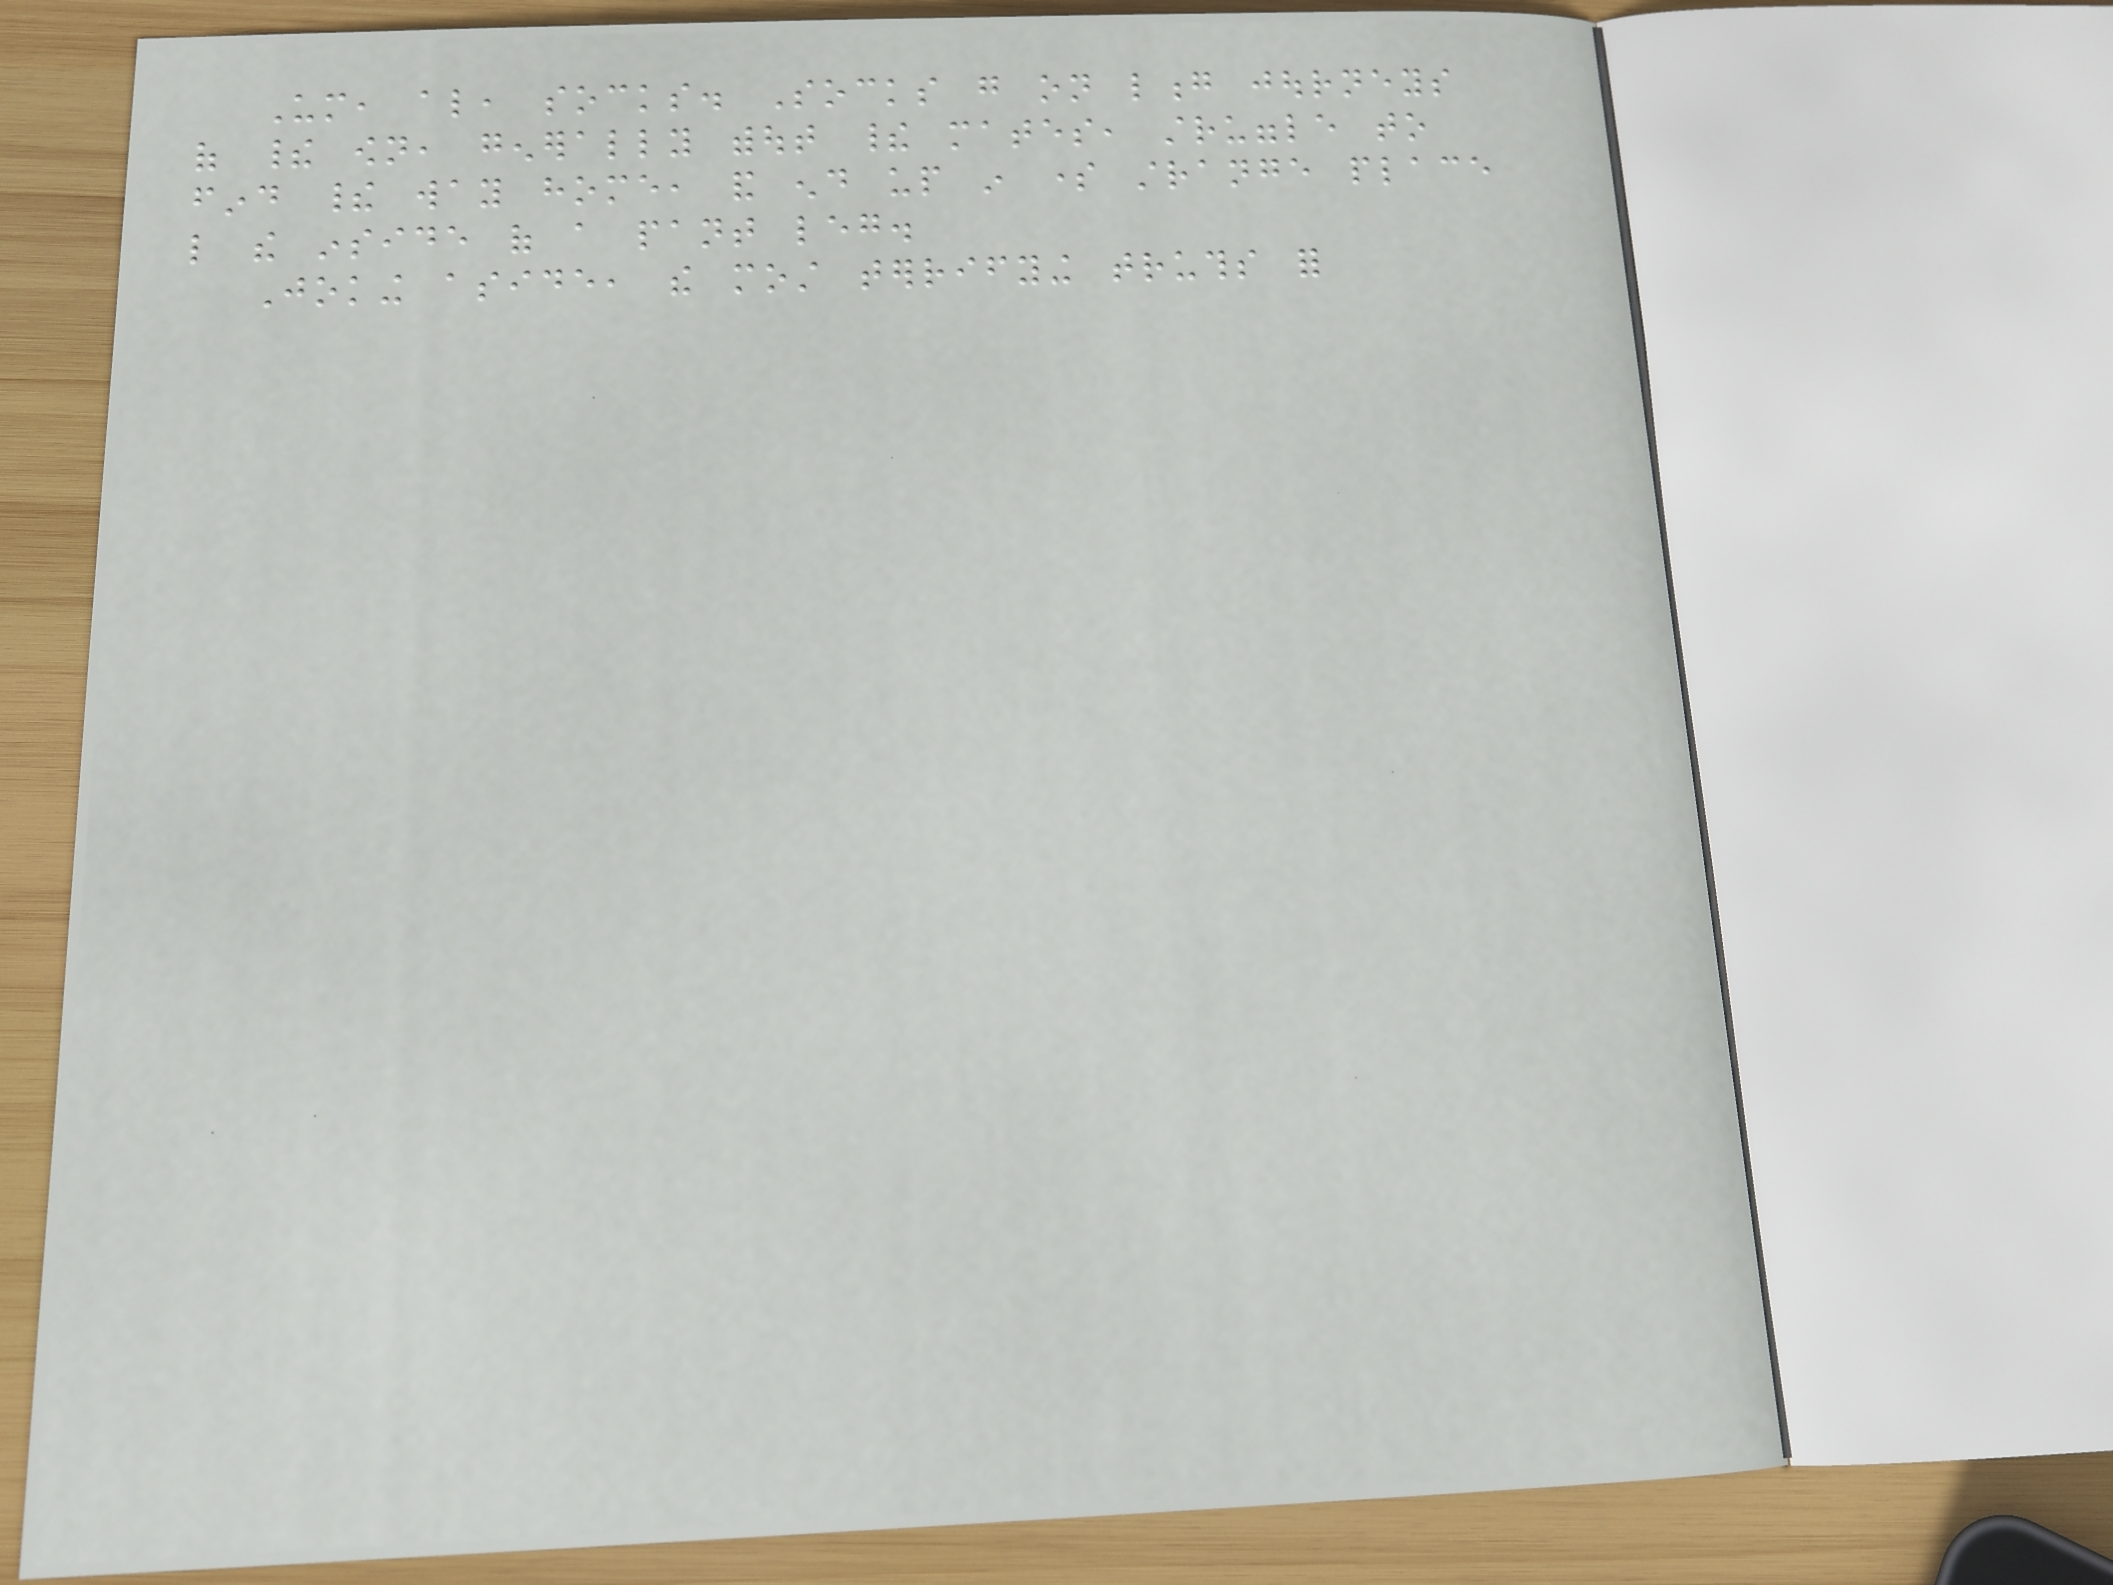Um, also, socks. Socks go on long journeys
of their own, generally without their mates, struggle to
find their way home, and end up in some strange place
like the inside of a pant leg.
Joking aside, the most terrifying truths for
